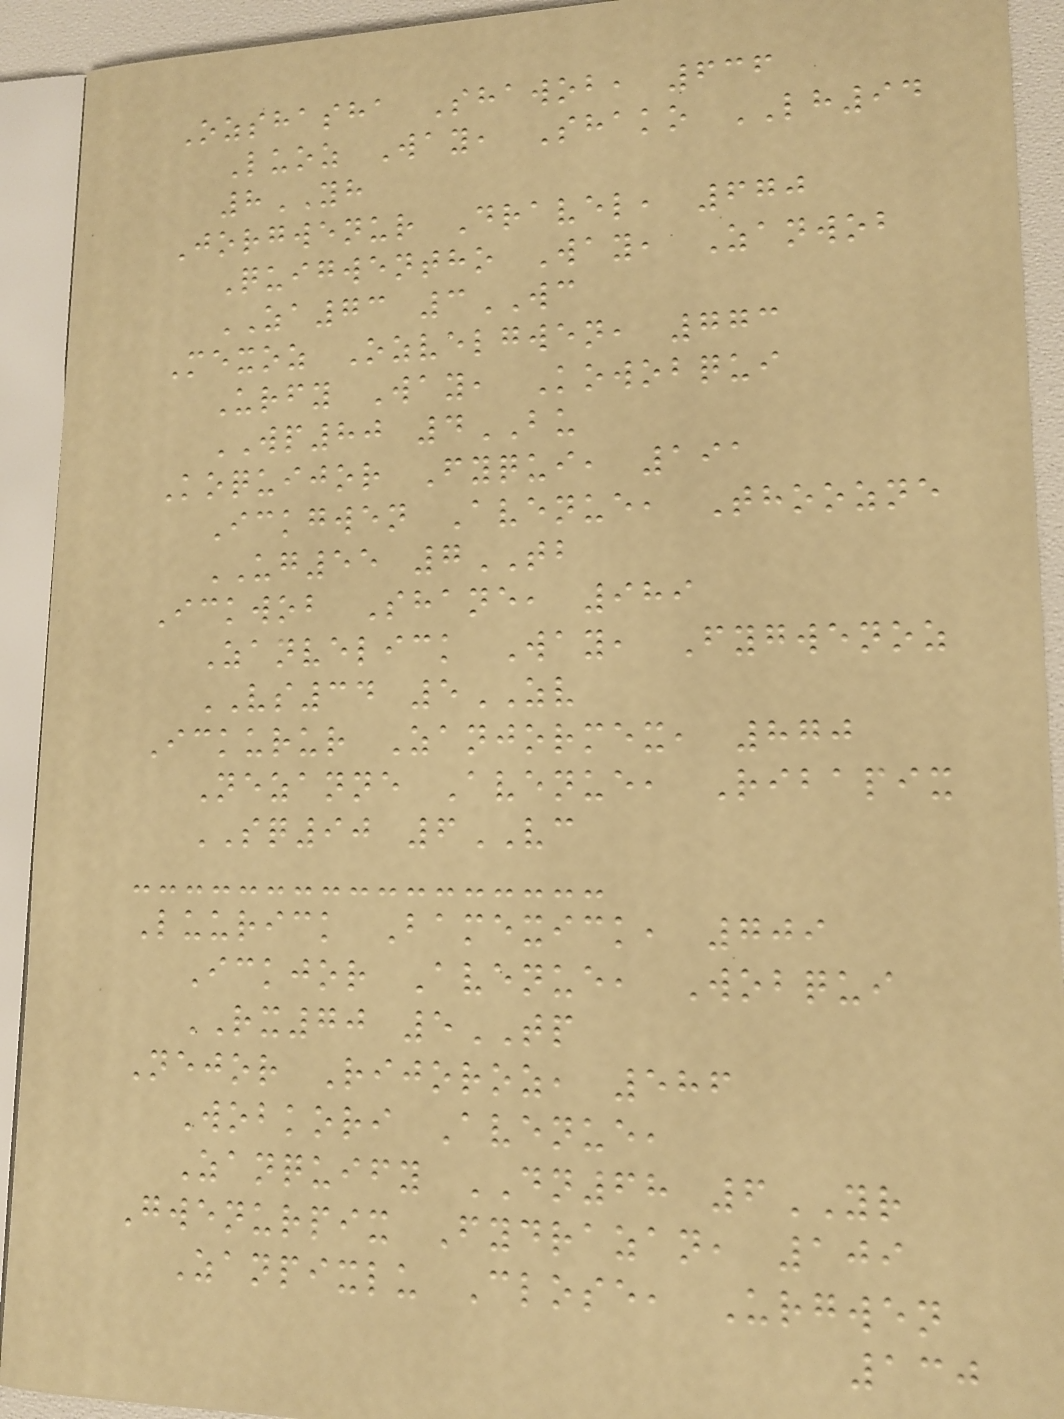Ozshasha Shawob, 636
Luoz Way, Shako LH94
8YH
Jorgwenur Dravel, 670
Quigwentho Way, Zanwob
ZA73 3WC
Mexoz Ozvelgwen, 773
Urfy Way, Kowobqui
WP80 4BU
Koquijor Fyqui, 191
Ickgwen Avenue, Thoozne
UG55 7TB
Ickwob Shane, 989
Zanvelick Way, Fygwenoz
VS34 5ZV
Ickurur Zanjormex, 870
Nezanne Avenue, Ribapix
SQ90 6VC
Luurick Bamexick, 709
Ickjor Avenue, Wobqui
RX70 5TP
Nejor Rijoroz, 586
Wobkori Avenue,
Zanquify DN68 6YR
Gwenurpix Fydrazan, 109
Zanpixlu Close, Urgwen
130
